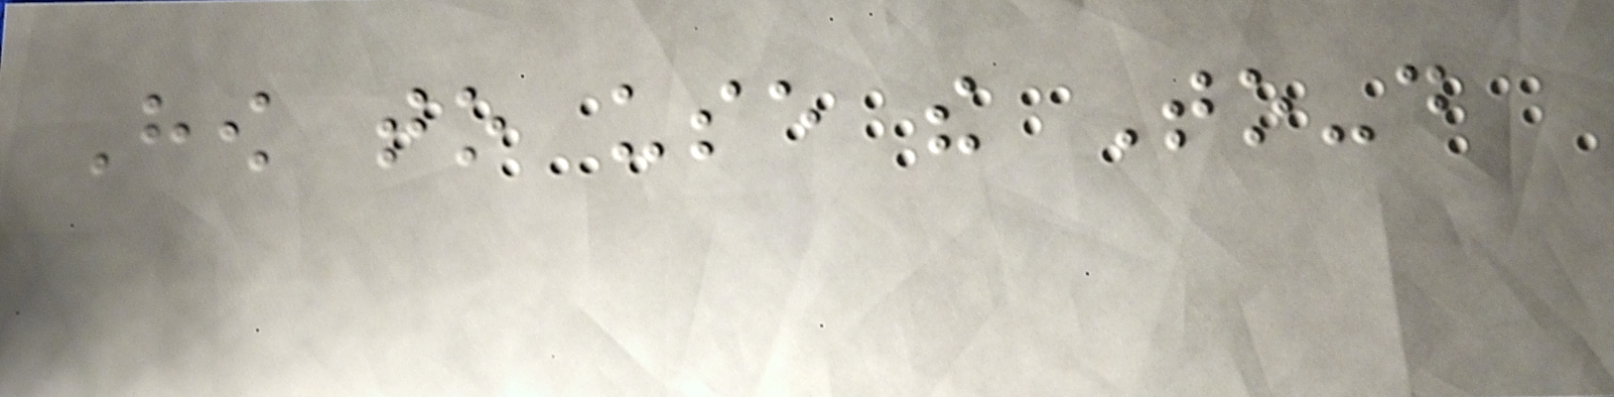How to use the To-do
